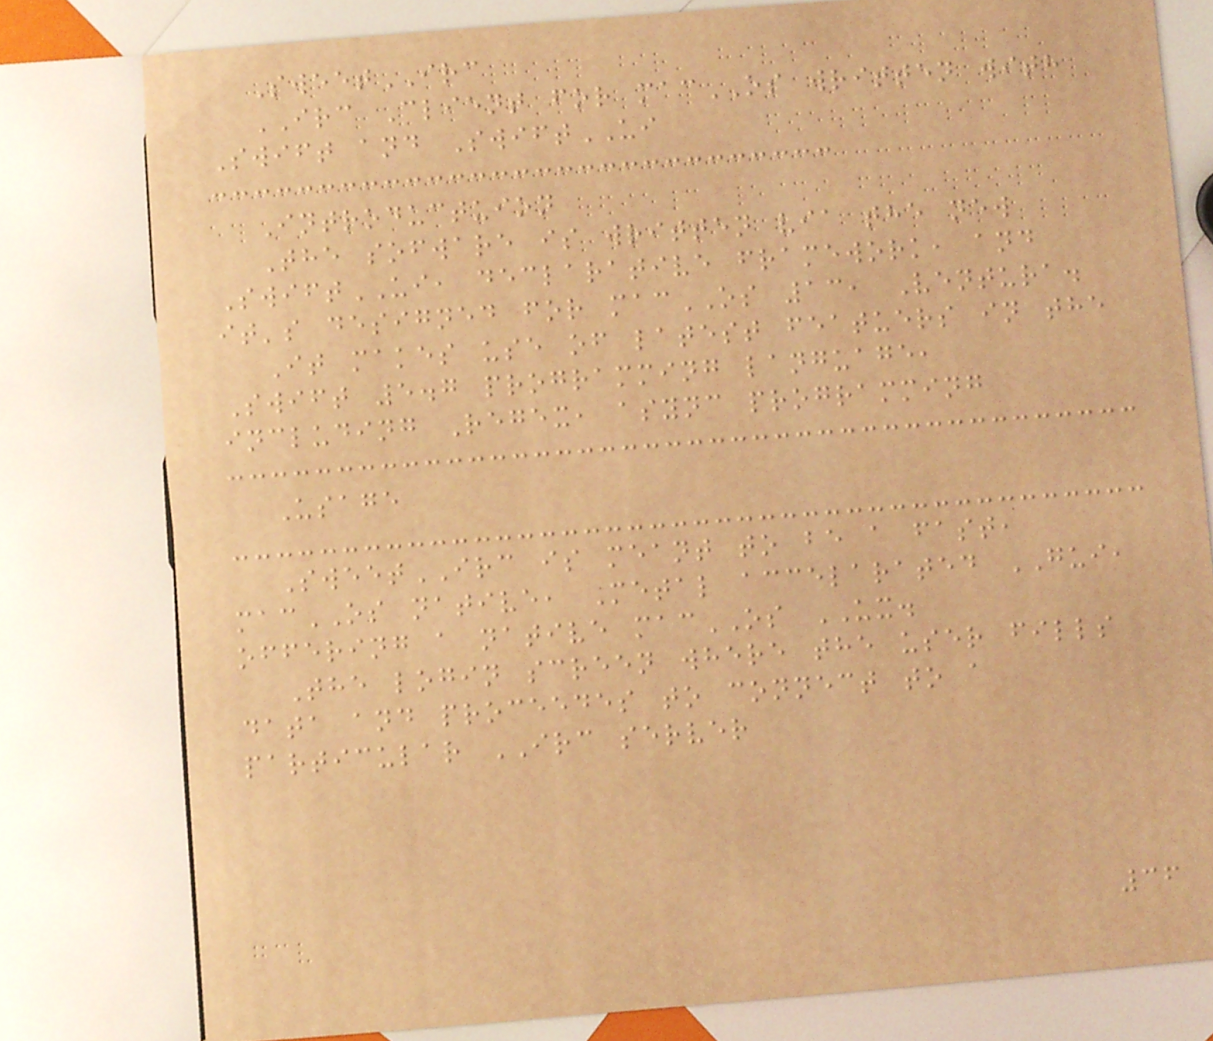SweetIRC
IRC Client for macOS written with
Swift and SwiftUI
Introductuion
The sofware is written via the new
SwiftUI, declarative framework, and
it's designed for macOS 13, Ventura.
It makes use of latest featuers in the
Swift 5.7 programming language,
including Regex, async programming
Usage
SweetIRC is meant to be a fast,
macOS native, Metal accelarated GUI,
offering a native macOS UX.
The login screen where the user fills
data and proceedes to connect to a
particular IRC server
36
